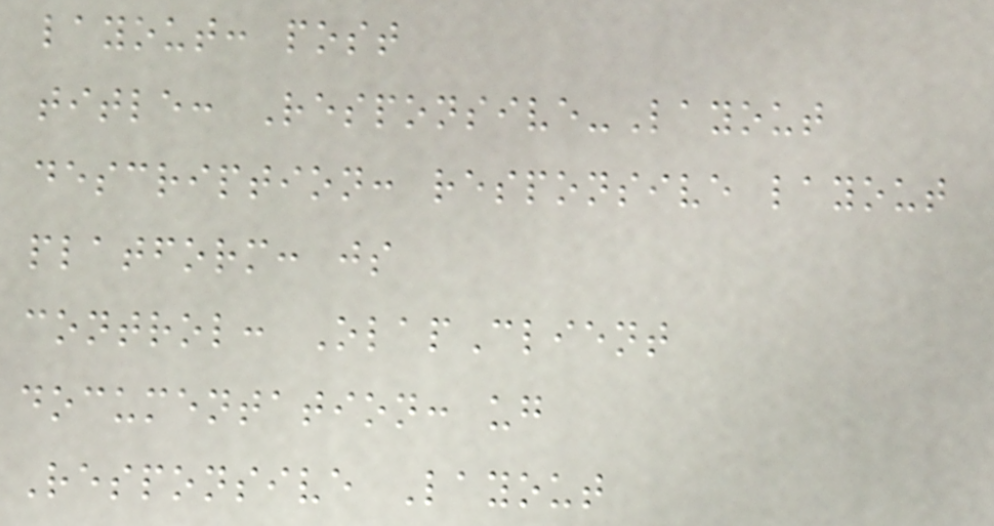layout: post
title: Responsive-Layout
description: responsive layout
platform: js
control: OlapClient
documentation: ug
Responsive Layout
